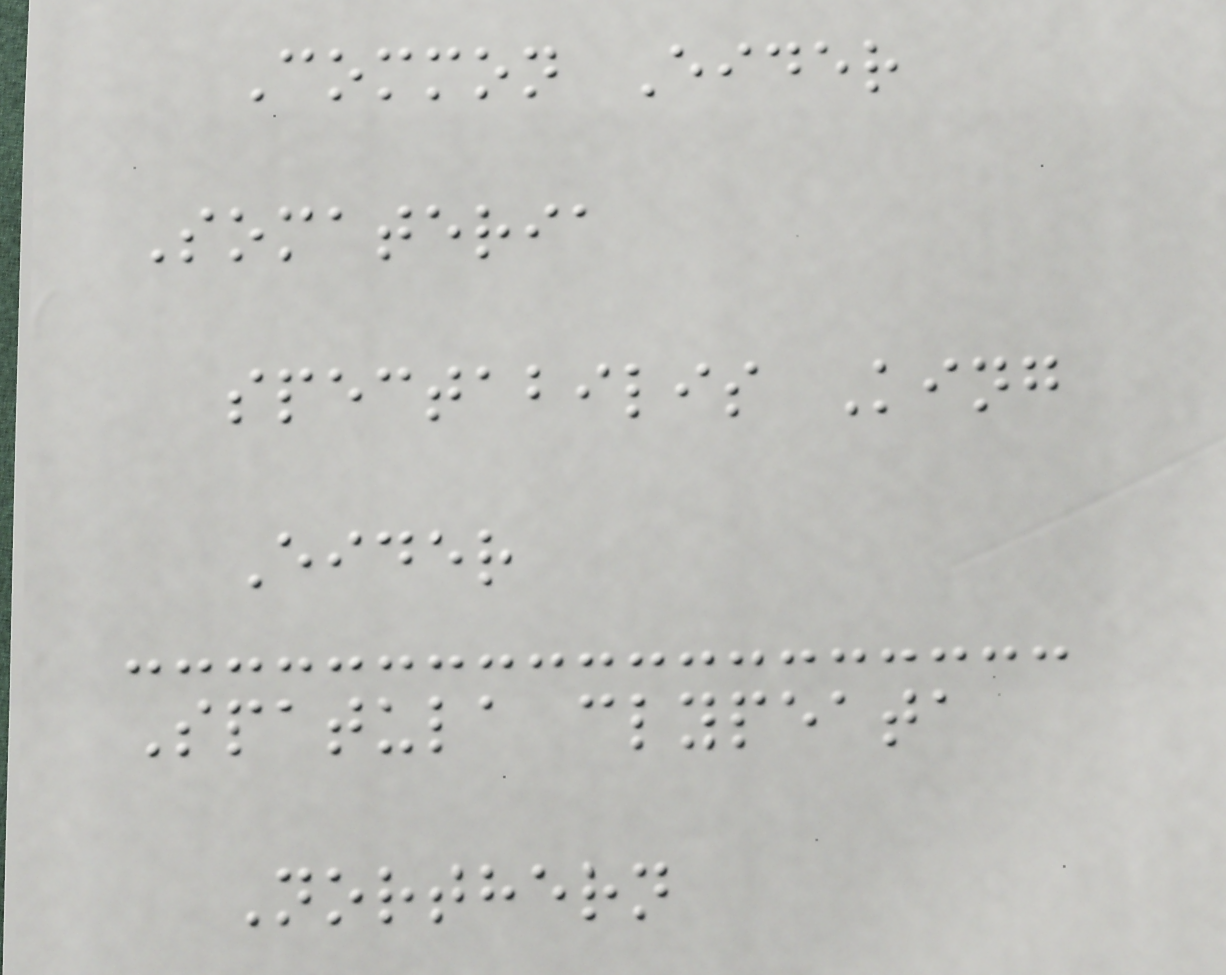Common Eider
Somateria
spectabilis King
Eider
Spatula clypeata
Northern
